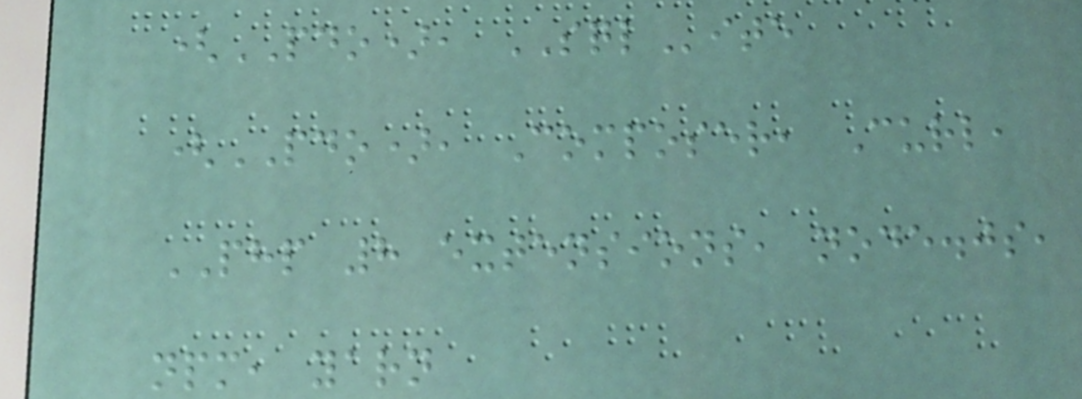(PDO), SQLite
(PDO), Composer, Curl,
PHP 8 extensions, node.js,
npm, yarn
